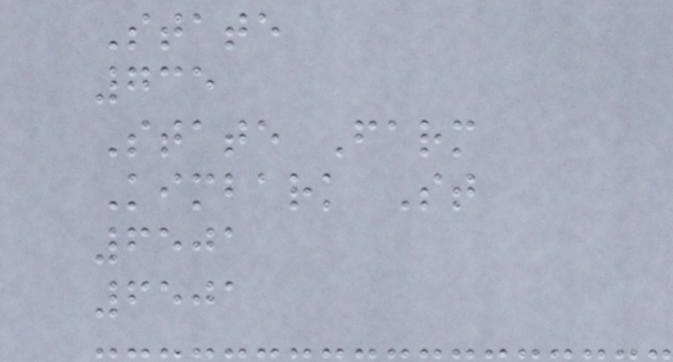State
735
State Farm
Kimbark St
6501
6501
